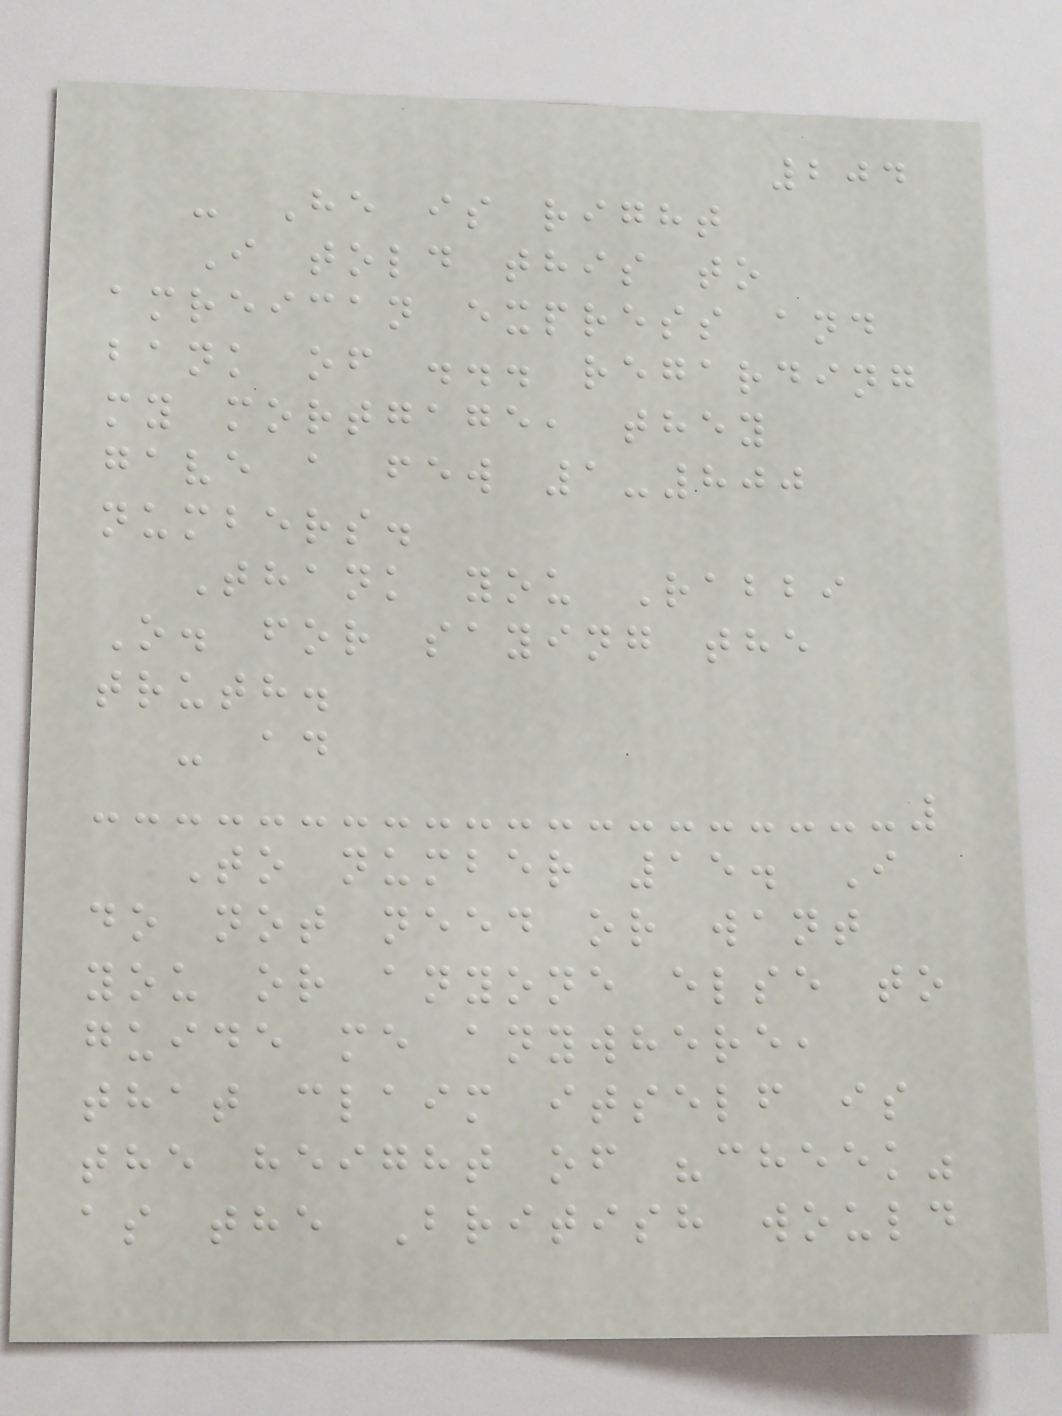204
- He is right
I told this to
amreican express and
bank of ... regarding
my mortgage, they
gave a few 1-800
numbers.
Thank you Rabbi
O. for saying the
truth.
- ad
To number 15. I
do not need or want
you or anyone else to
guide me anywhere,
that claim itself is
the height of "cheek"
as the British would
